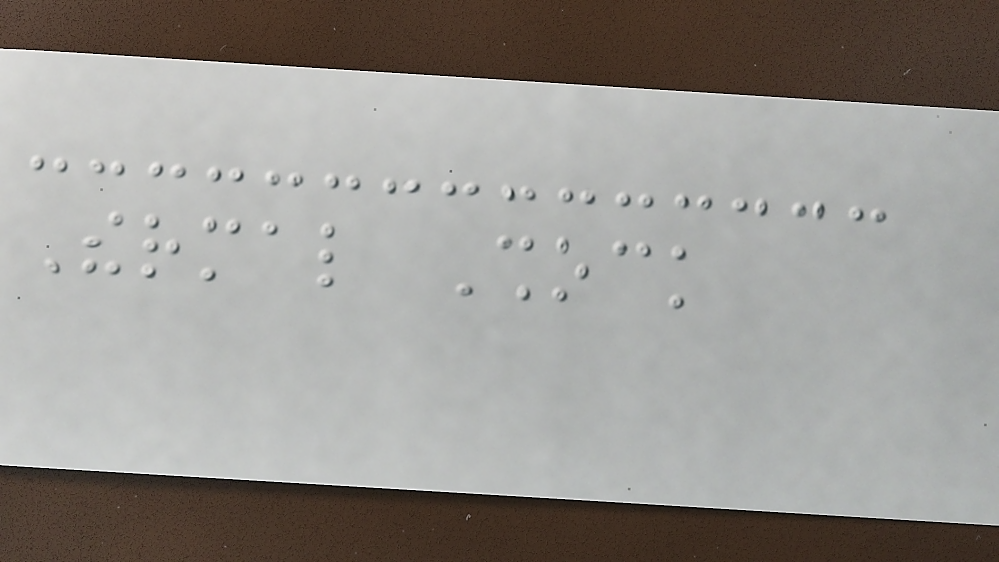Thermal Shock
